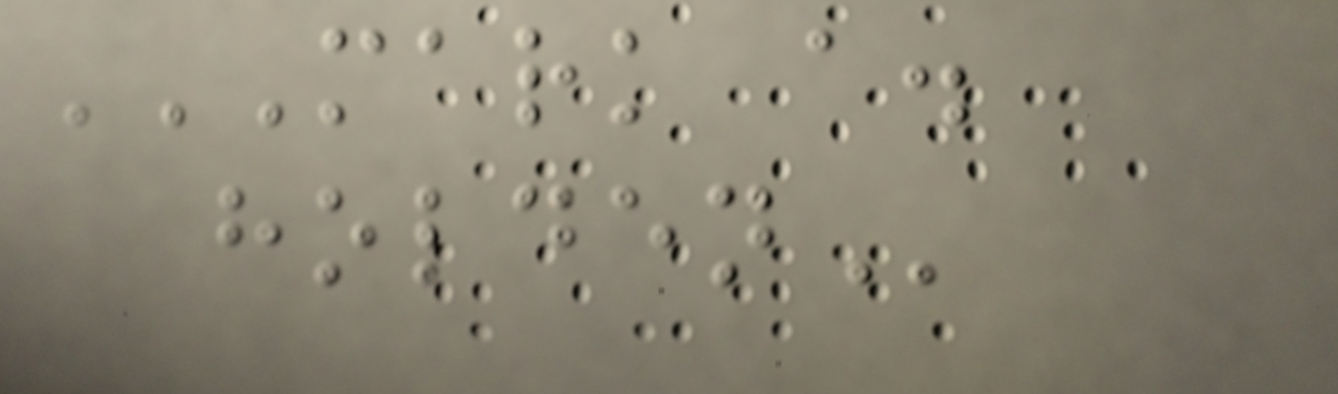MARK A.
HOLDEN
